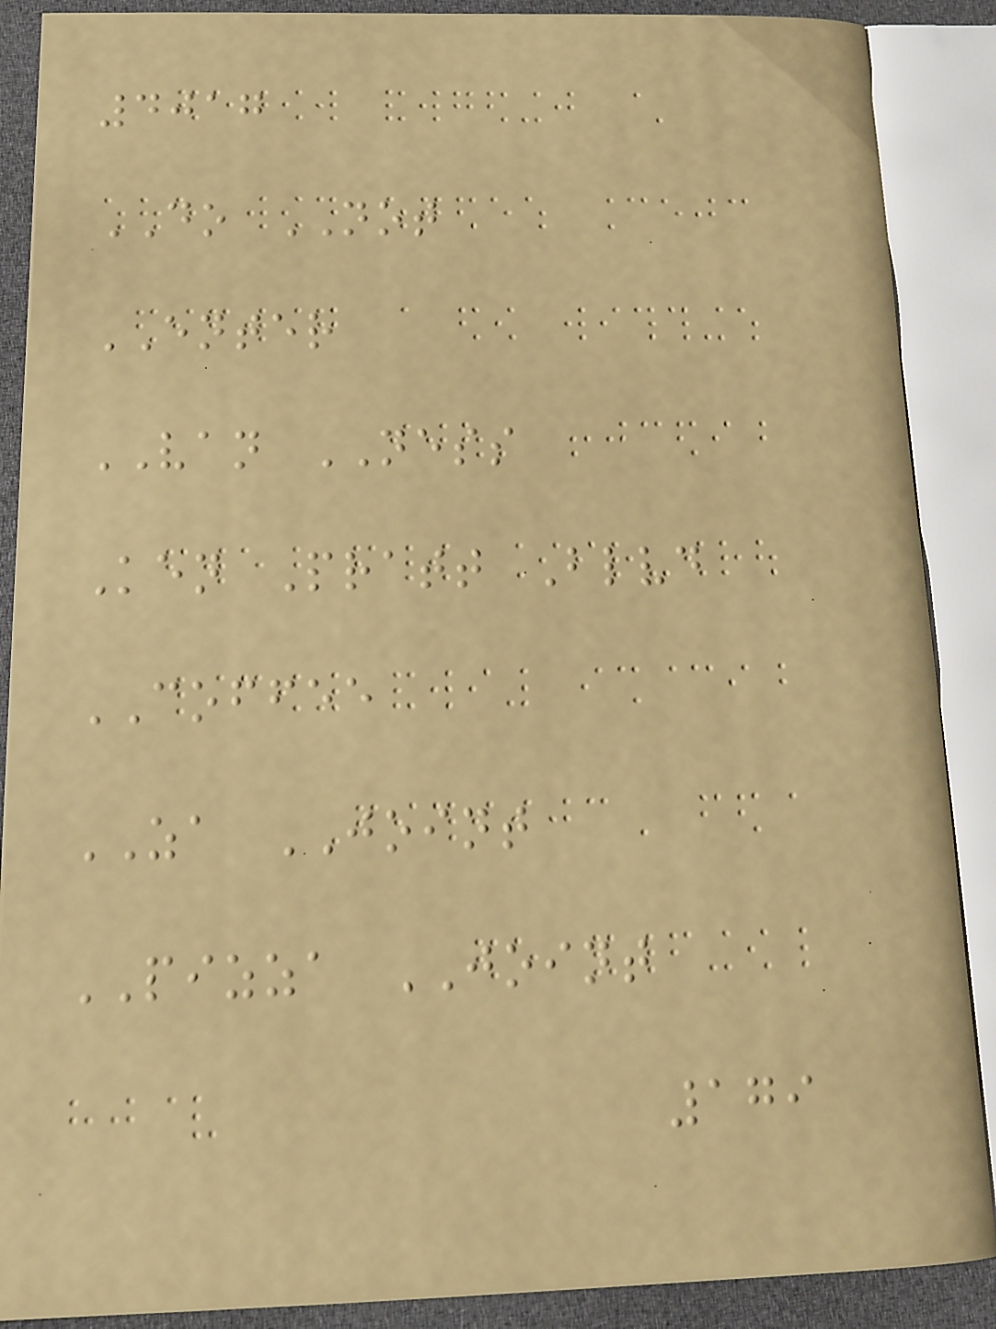4017
DO NOT
ENTER
VAN NESS
Ken Pratt Blvd
COFFEE
ZA JOINT
PIZZA JOINT
179
